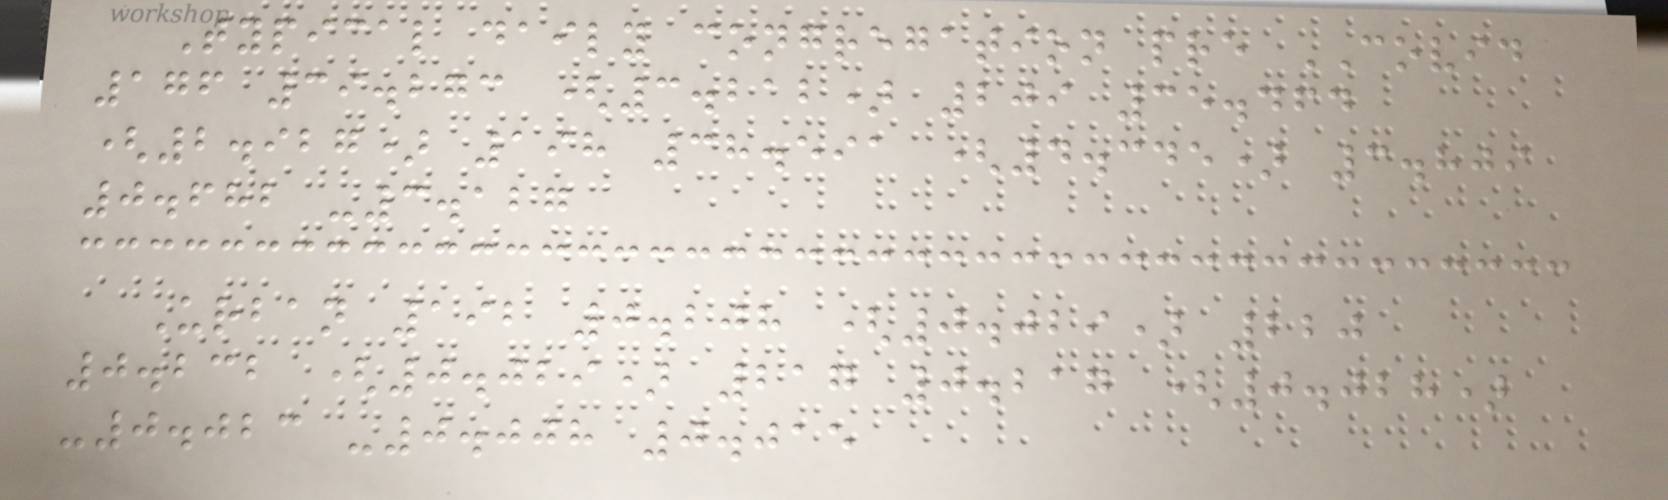Typical daily congregation pre COVID
176 39.273 (3.212) 209 35.464
(2.927) 198 38.591 (4.345) 3.809
0.682 -3.127
Urban 192 0.208 (0.029) 220
0.232 (0.029) 217 0.217 (0.028)
-0.023 -0.008 0.015
